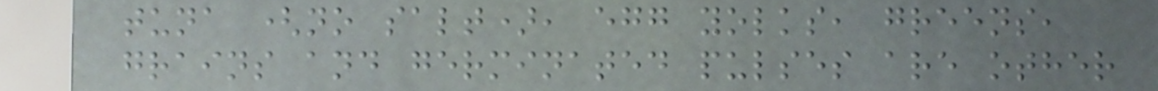tuna (no salt), egg yolks, greens,
grains and germinated pulses are other
